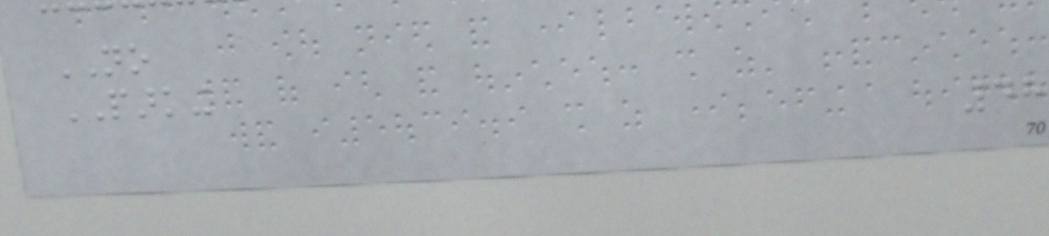NO
PARKING
48
